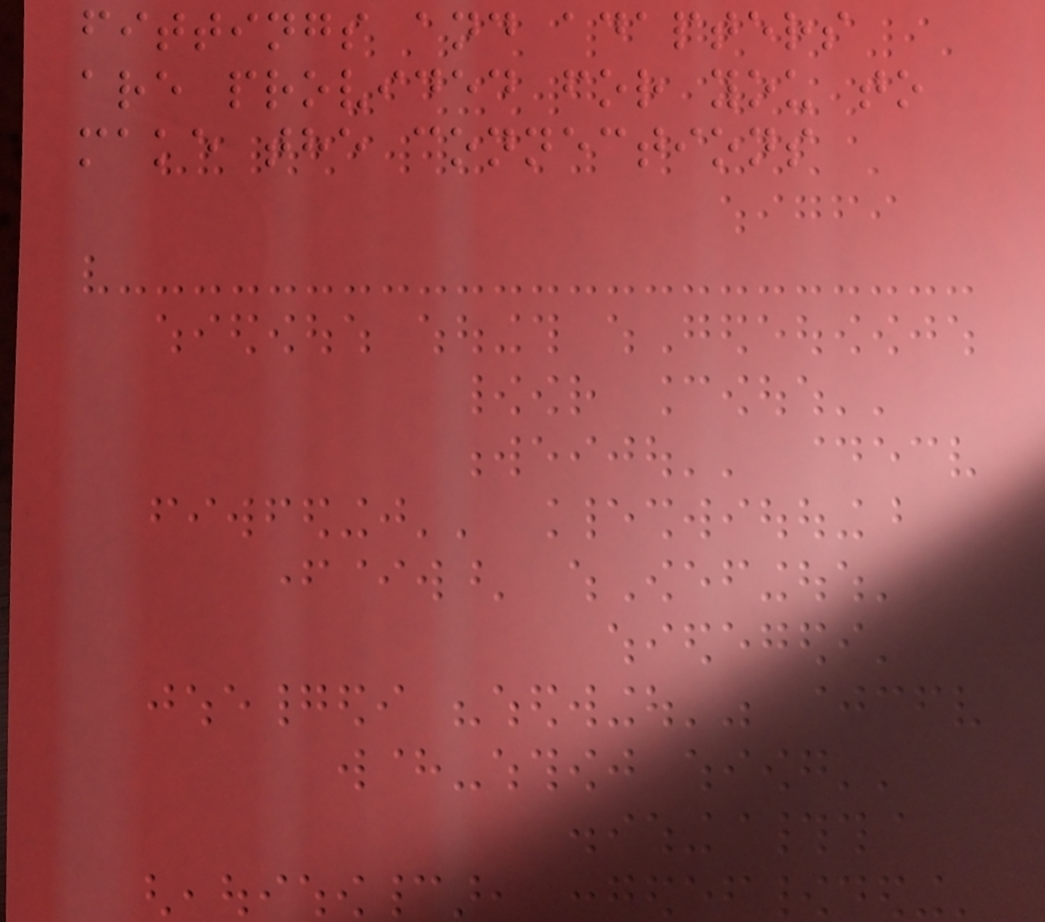fittings and adapters
are provided for you to
make the connections
